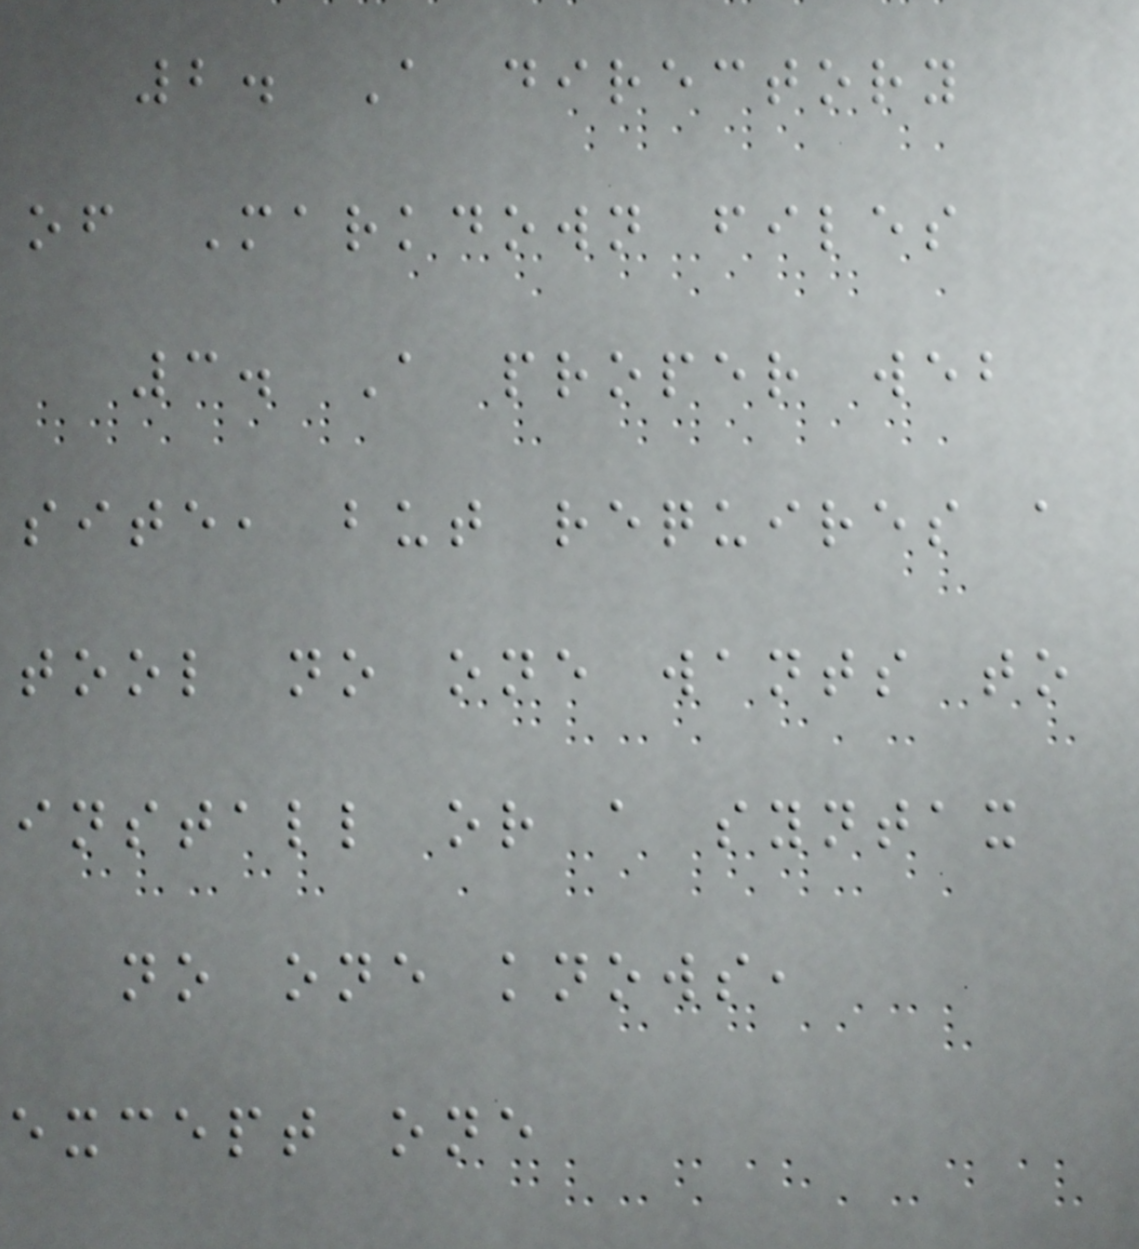2. A directory
of Markdown files
3. A proper web
site, but requires a
tool no one wants to
install or a syntax
no one knows,
except one
